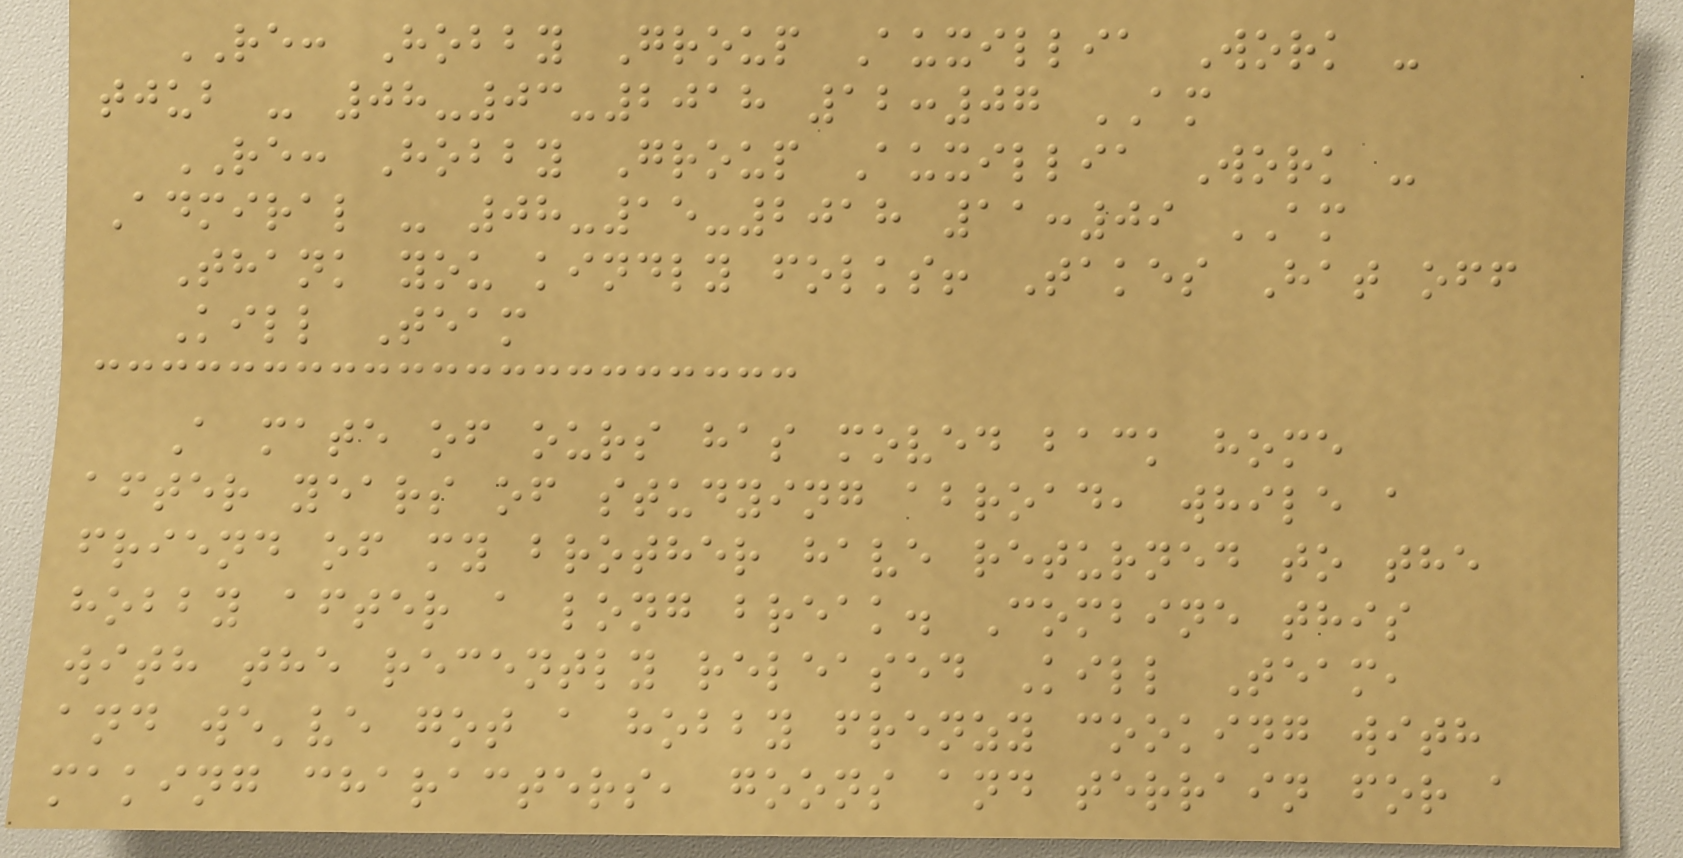RE: Hobby Group Auxillia Work -
tjub - 08-03-2018 12:07 AM
RE: Hobby Group Auxillia Work -
Admiral - 08-15-2018 11:09 AM
Thank you kindly folks! Takes Hat off
Kill Team
A mate of ours has moved back home
after years of studying abroad, while a
friend of my brother have returned to the
hobby after a long break. Combine this
with the recently released Kill Team,
and we've got a hobby frenzy cooking with
making characters, goons and terrain for a
